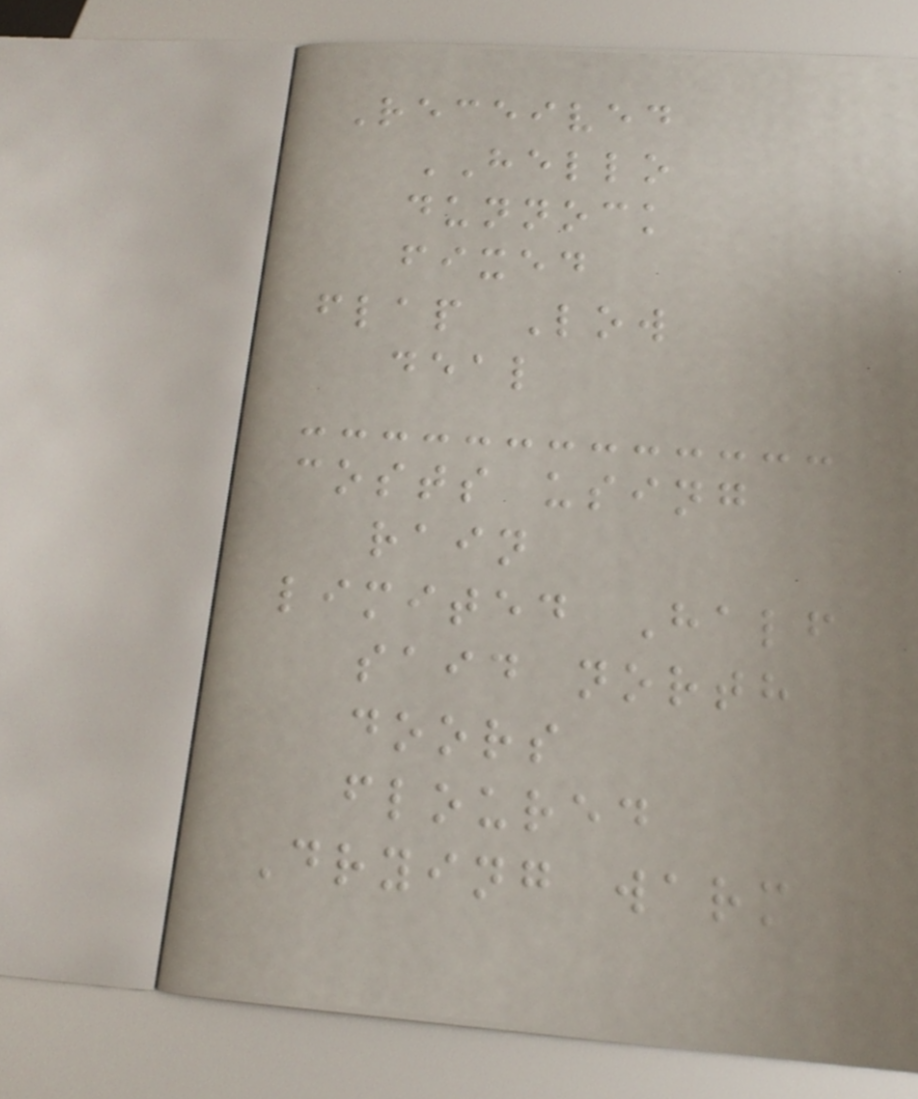Received
HELLO
dunnock
fixed
flap Low
deal
costs using
rain
limited Half
said north
doors
floured
Drying warm
